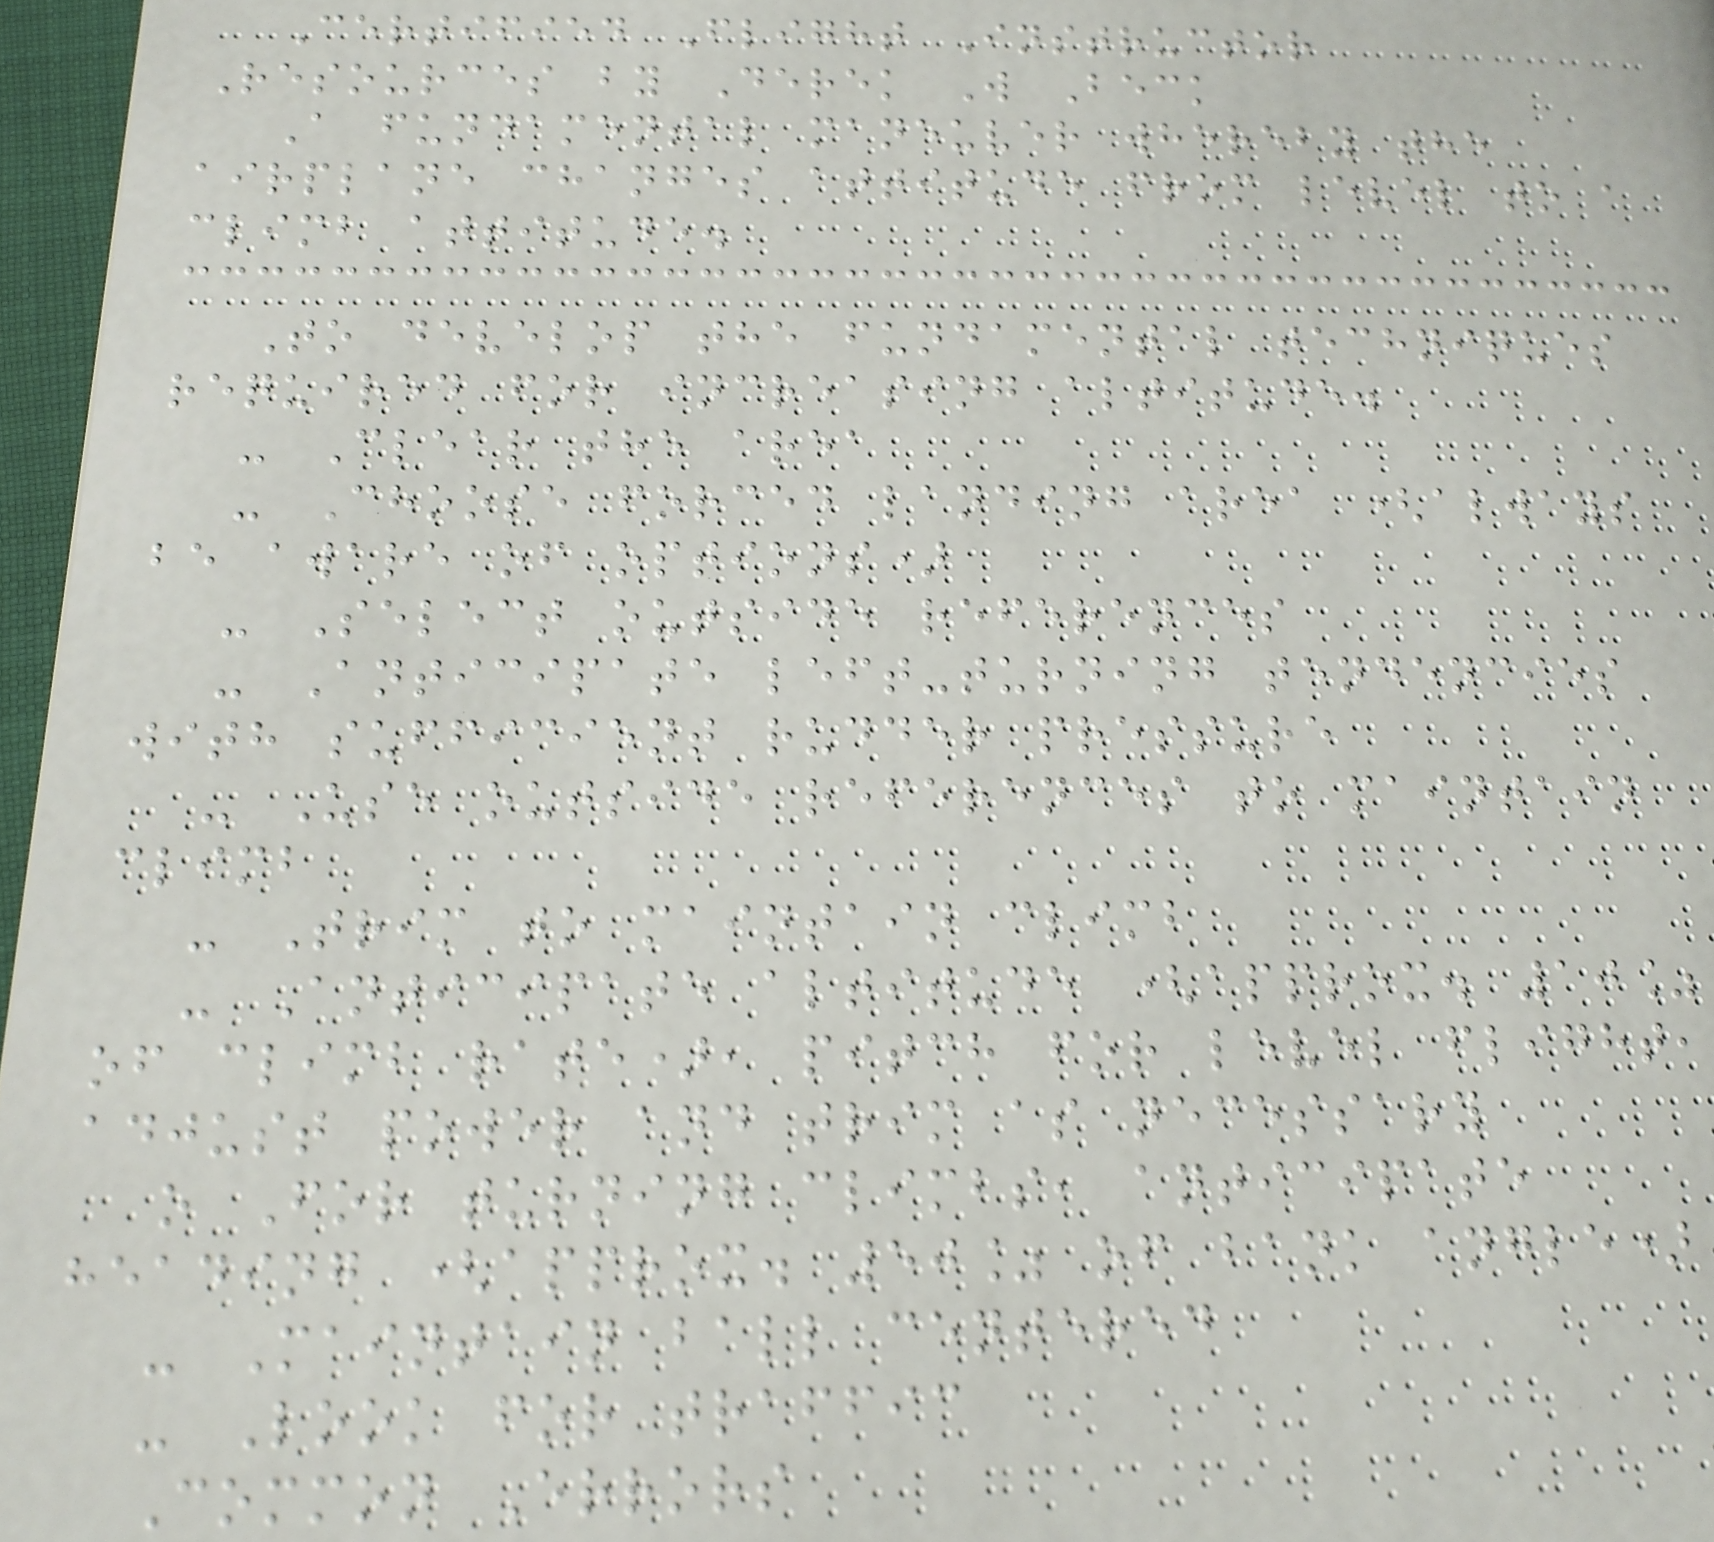Certified Flight Instructor
Resources by Derek W Beck
A fundamental maneuver whereby the
airplane changes attitude from level to a
climb attitude.
To develop the fundamental techniques
required for increasing altitude.
- Clear the area
- Choose forced landing area (always
be aware of options)
- Select outside references
- Anticipate left-turning tendencies
with sufficient rudder pressure
- Use outside references to maintain
climb
- Trim to maintain climb
- Anticipate altitude (approx. 10%
of climb rate), pitch for level flight,
adjust power and trim as necessary
o For turning climbs, anticipate
heading (approx. 50% of bank angle)
- Maintain ball centered
- Look for traffic
Common Errors
